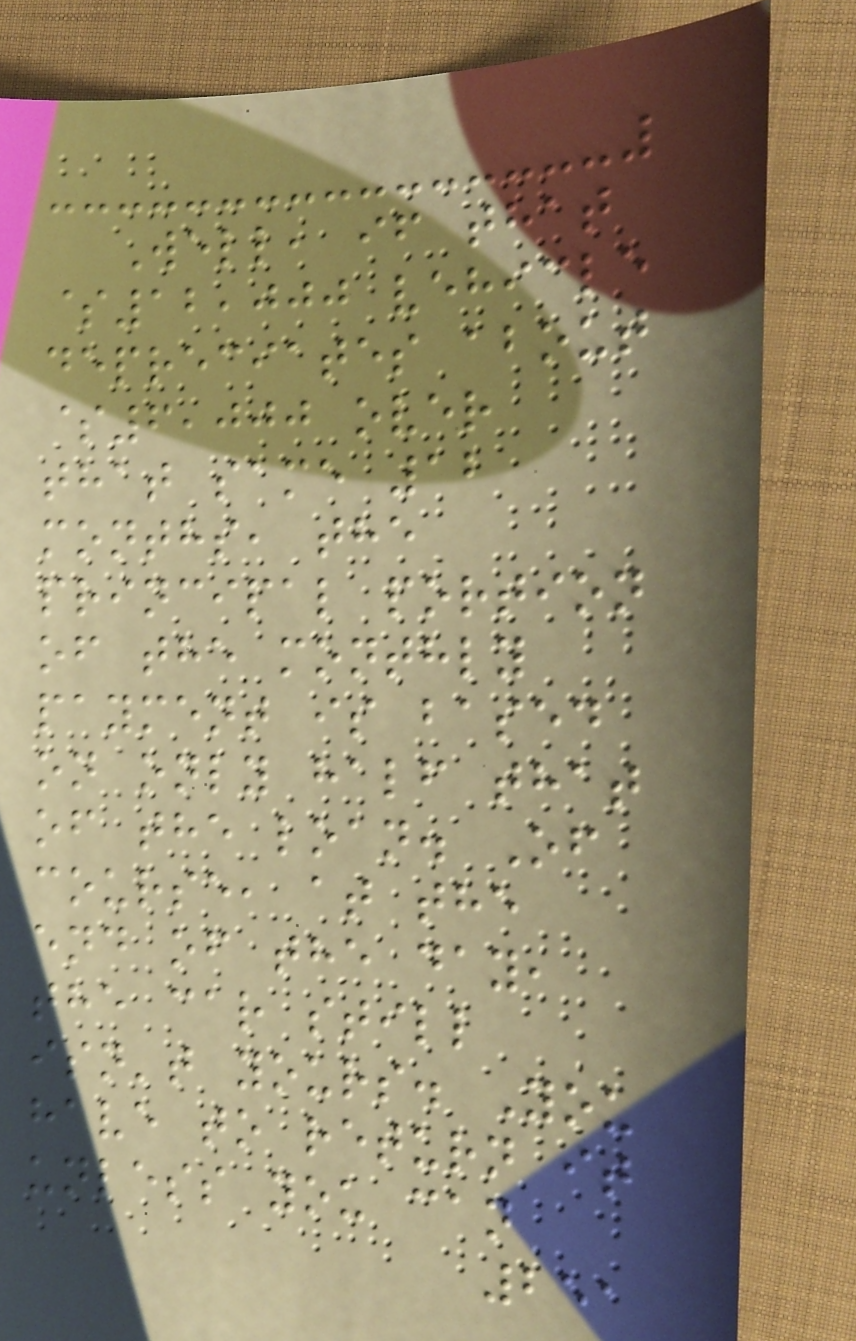Well, if that
$12,000 vehicle
depreciates about
$6,000 over
that same 12
months, the
principal portion
of the monthly
payment is based
on only half that
of the loan. Of
course, at the
end of the day,
the car still
isn't yours. You
have to return it
unless you can
251
